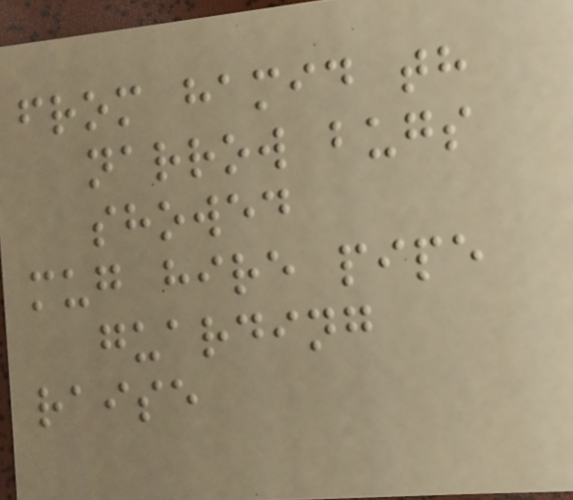from hamid th
narrow bugs
showed
mug hire pipe
guarding
raise
